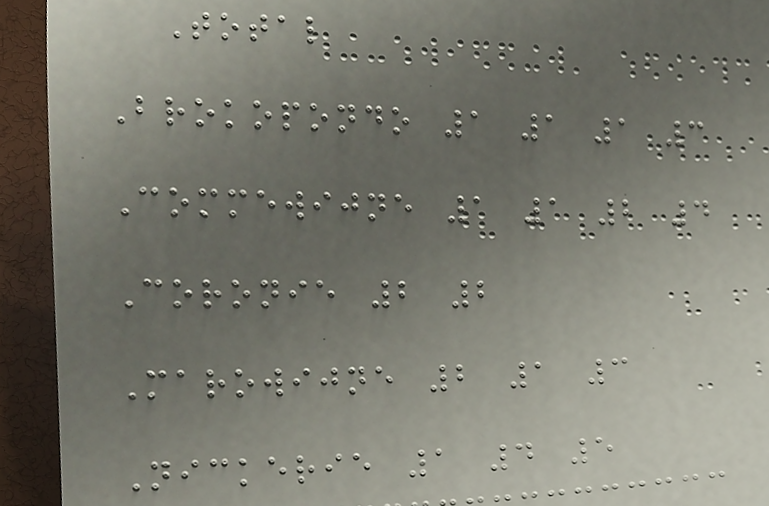Total
Brokopondo 1 1 1 3
Commewijne 1 1 2 4
Coronie 2 2
Marowijne 2 1 3
Nickerie 1 4 5
